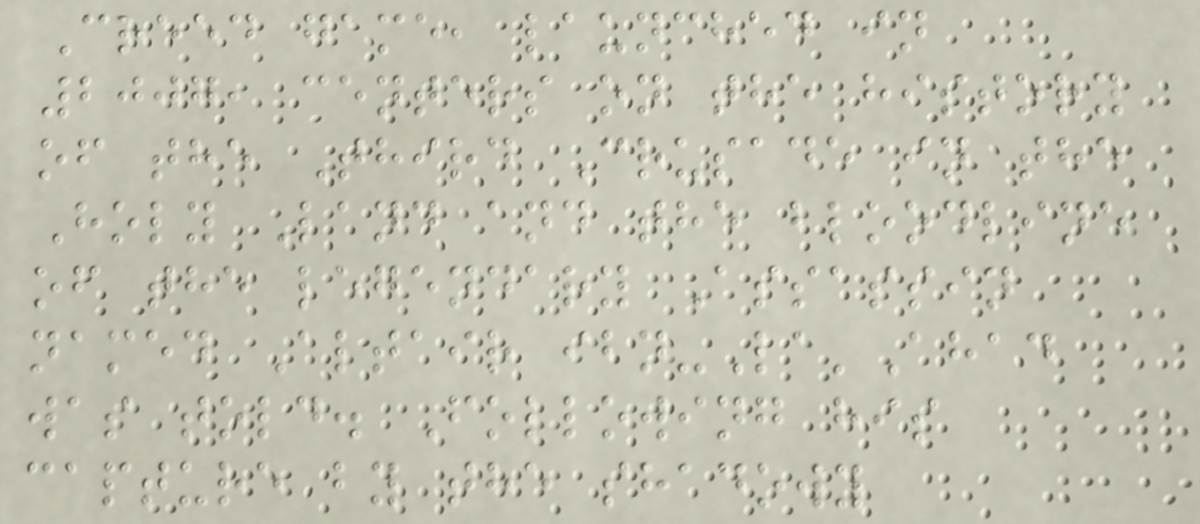Creed game, launched in
2007, centers on the history
of the Third Crusade in the
Holy Land and the bloodline
of the legendary Assassin
named Altair ibn-La'Ahad
was told. Following his
capture by the shadowy
